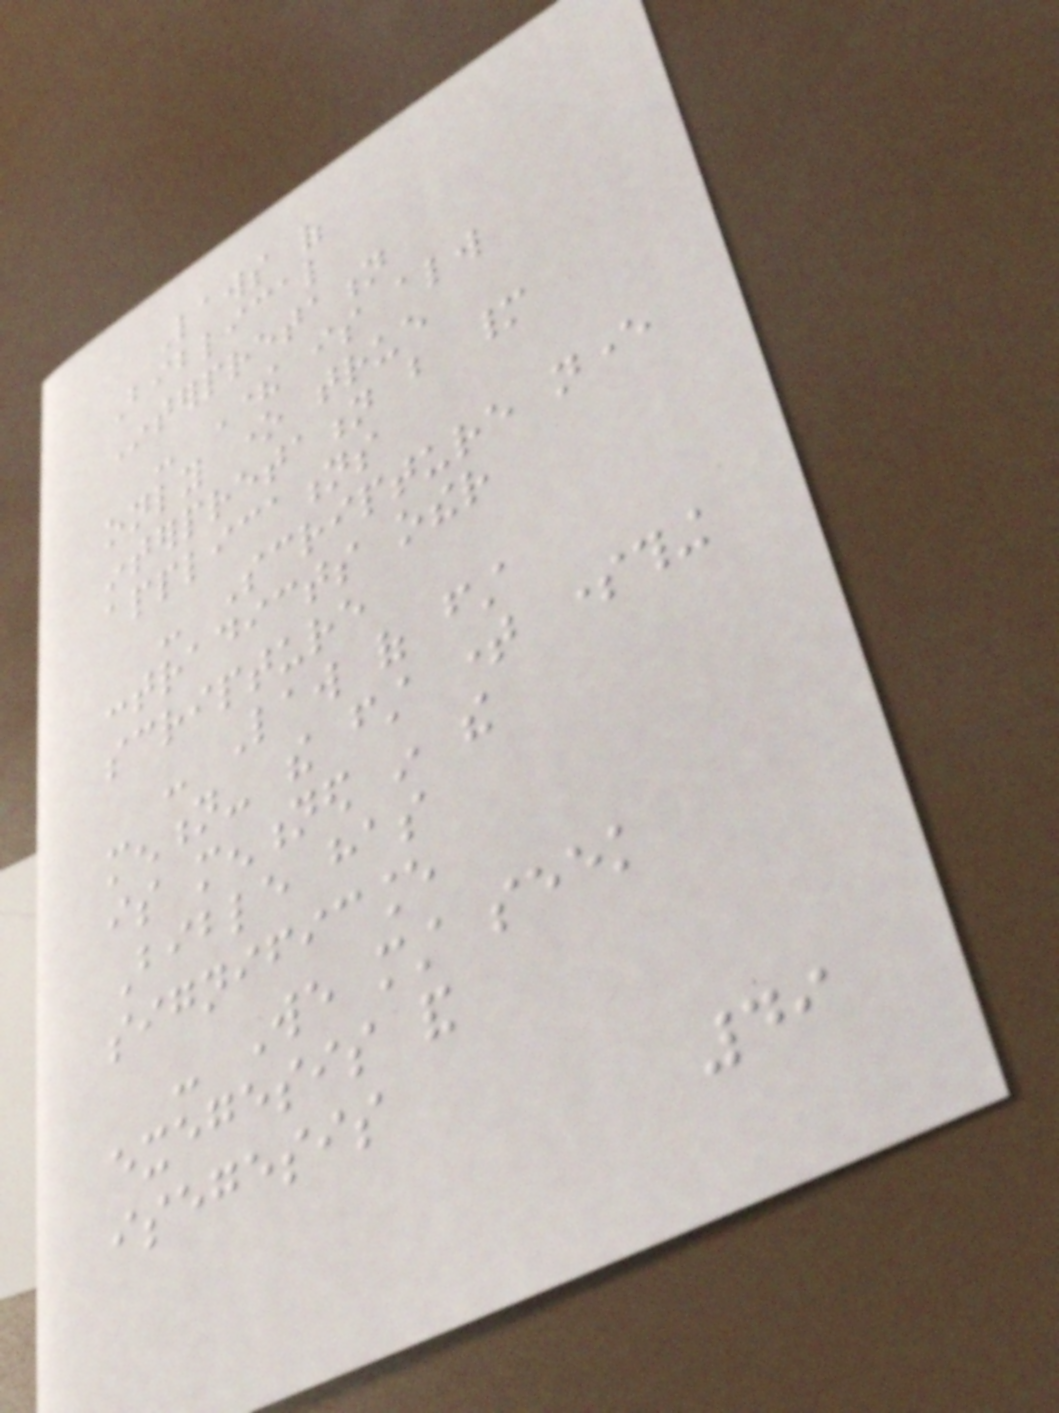Laws of
Biblical
Interpretation
- There is always
only one true
interpretation but many
applications
- Scripture never
contradicts other
scripture
- Law of first
mention- the first time something
is mentioned in the
Bible has
significance
- We must seek
exegesis and
isegesis
49
